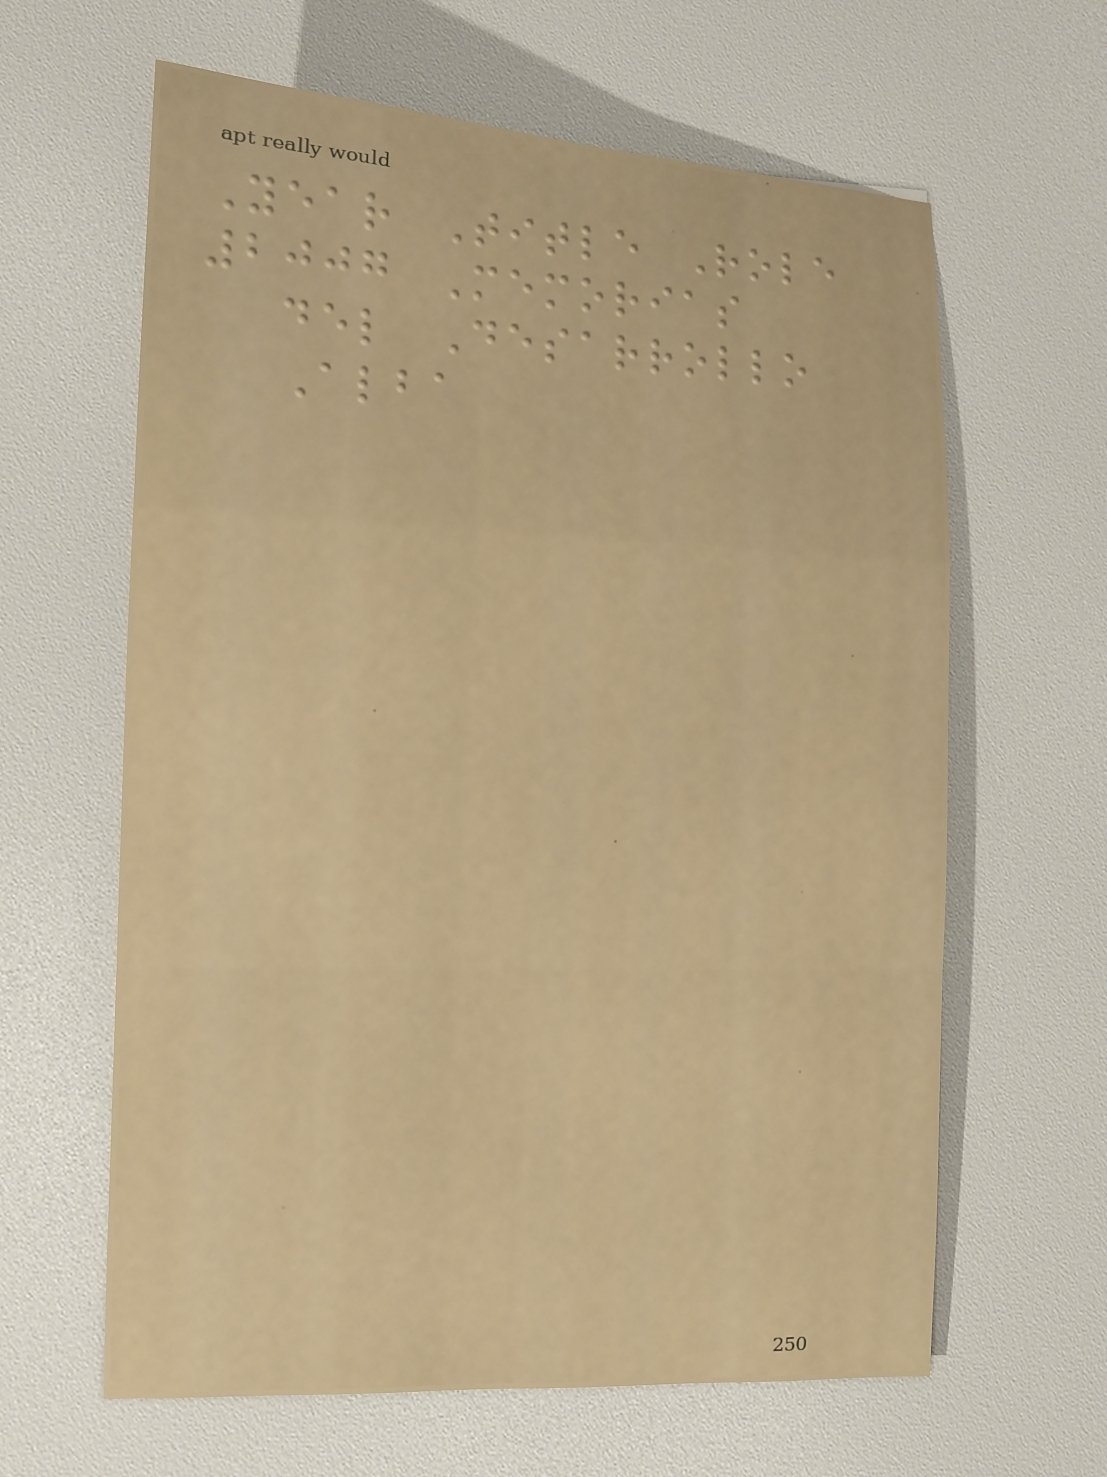Year Title Role
2007 Memorias
del Desarrollo
Alba
